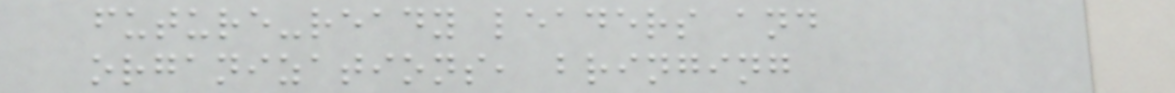future-ready leaders and
organizations, bringing
